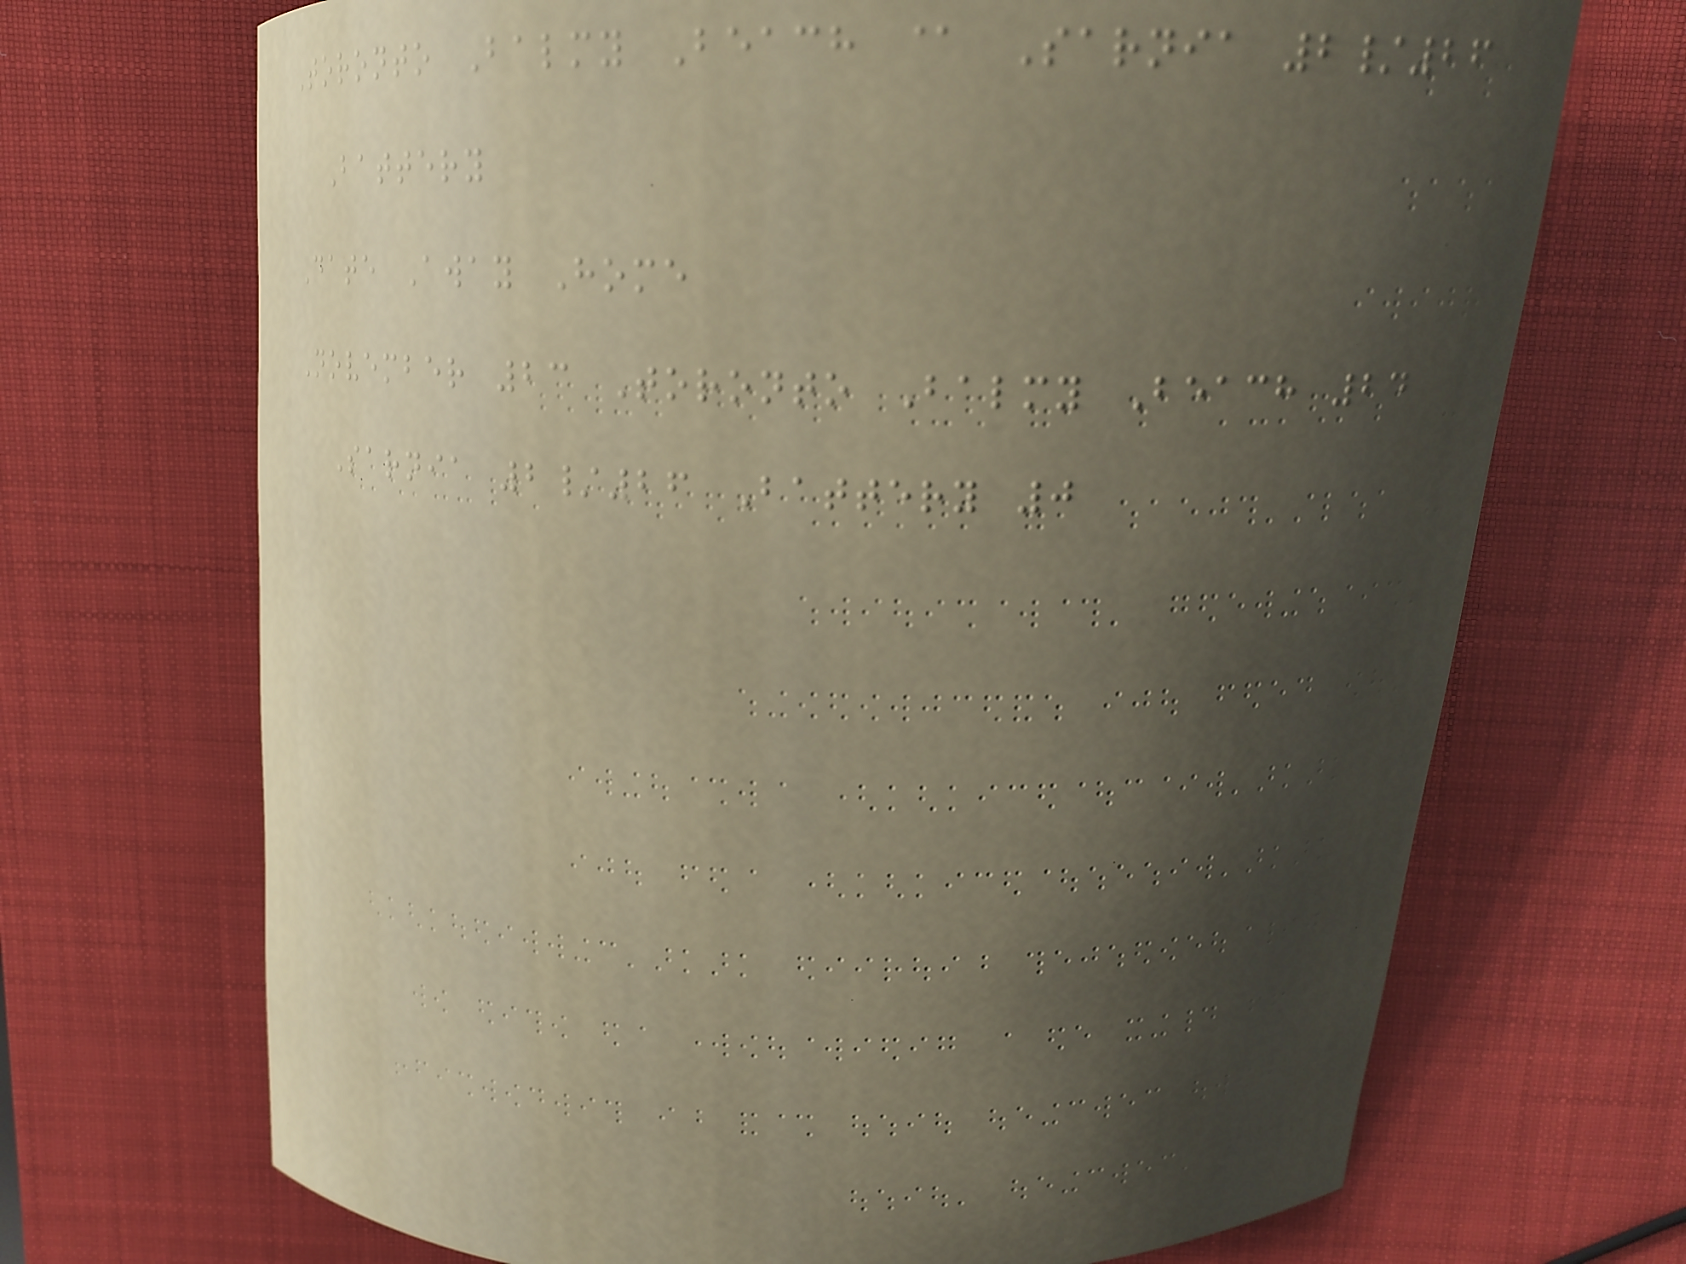Toronto Balmy Beach @ Sarnia 2/26
Battery
Date Away Home
November 23 Toronto Balmy Beach 24
Sarnia 2/26 Battery 0
